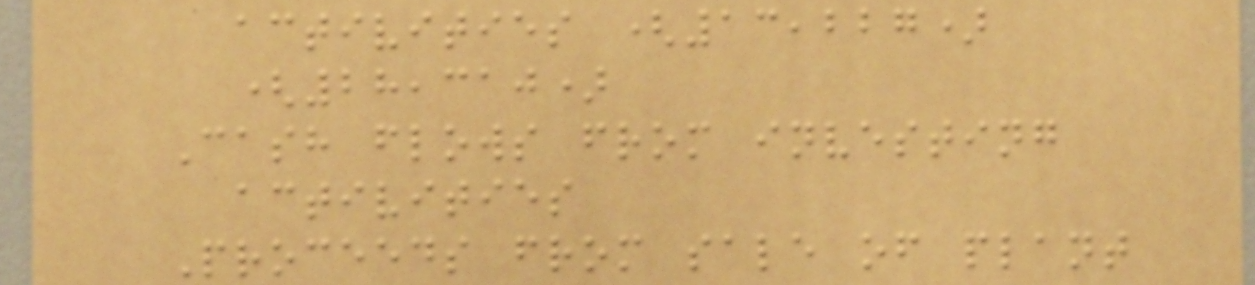activities (13,227)
(28,310)
Cash flows from investing
activities
Proceeds from sale of plant
